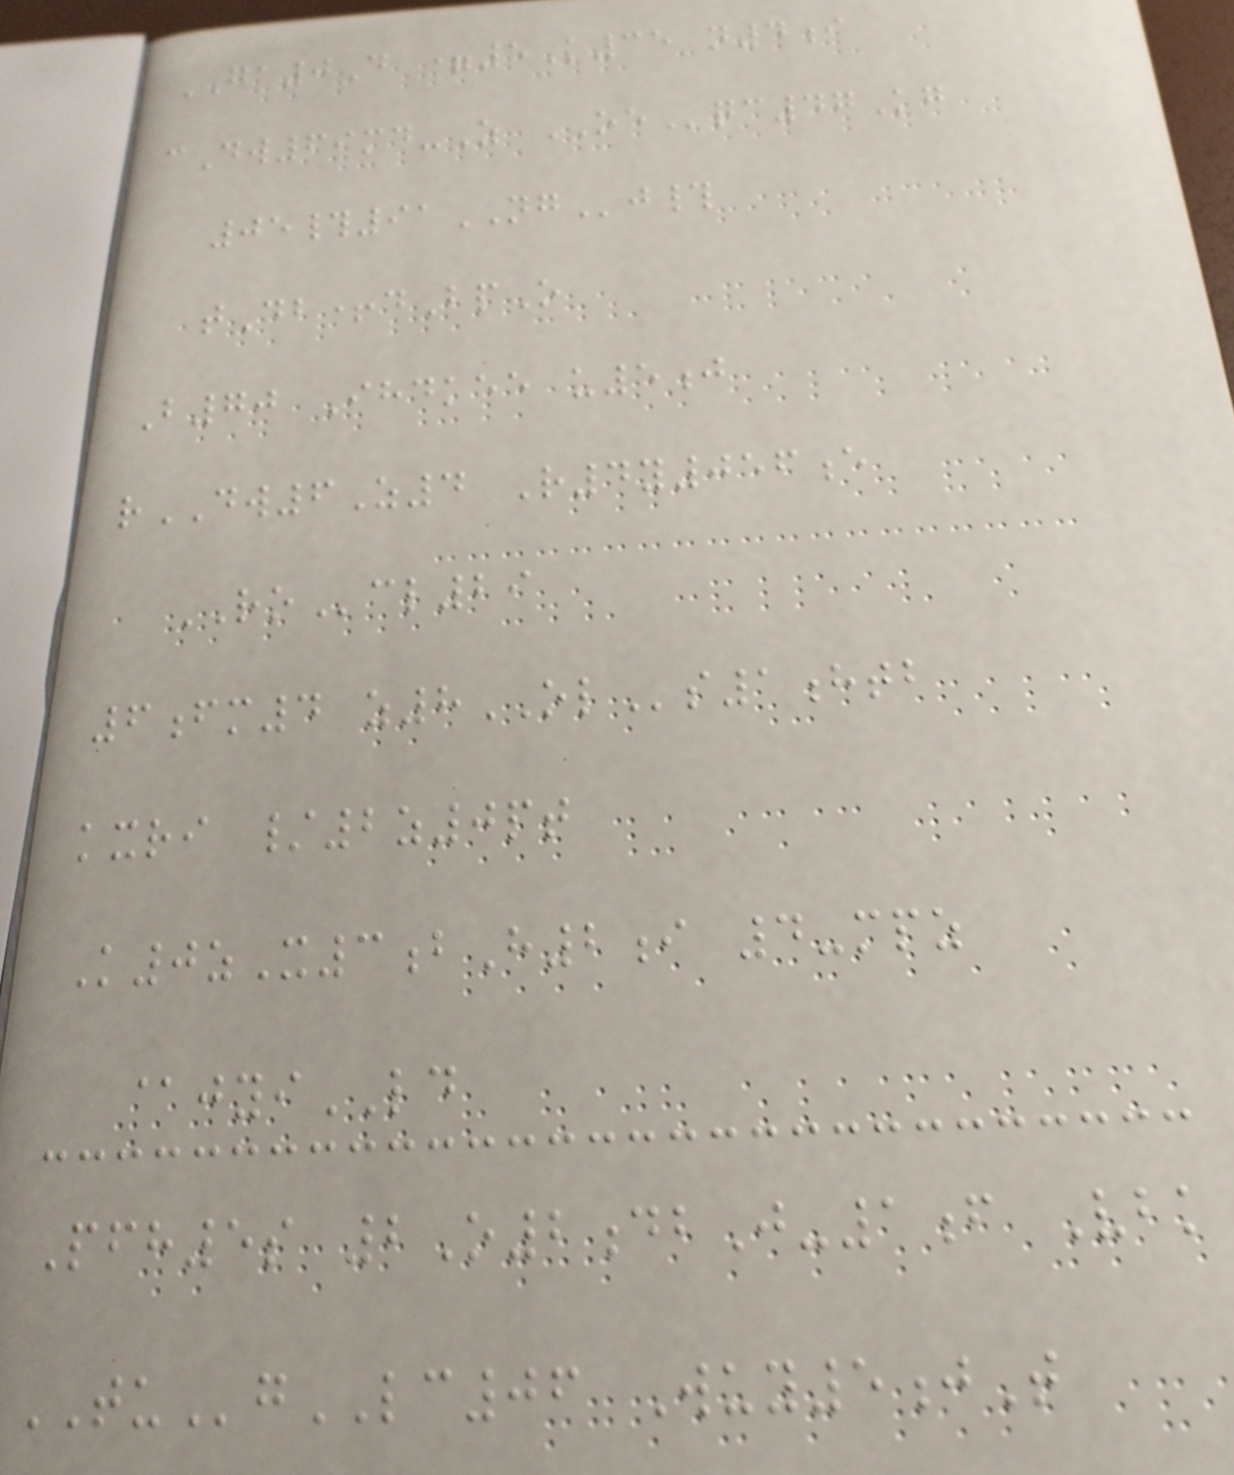GA0D =5K35 n4i
cDw69md-Z OEqc47Kg
05#91NGj#
tDb+dBpO
B70 Ihdkee u5j
rDW6Z4 R4y056e
ROcl29
6fm4 z8OLs1htb
kxri /2z0pt
K0zX3bH2i 4-mpz
@jyiLD
Pfh5s 2O2dbJ-1f Vbk
TUgLC06 Wuy5jT
